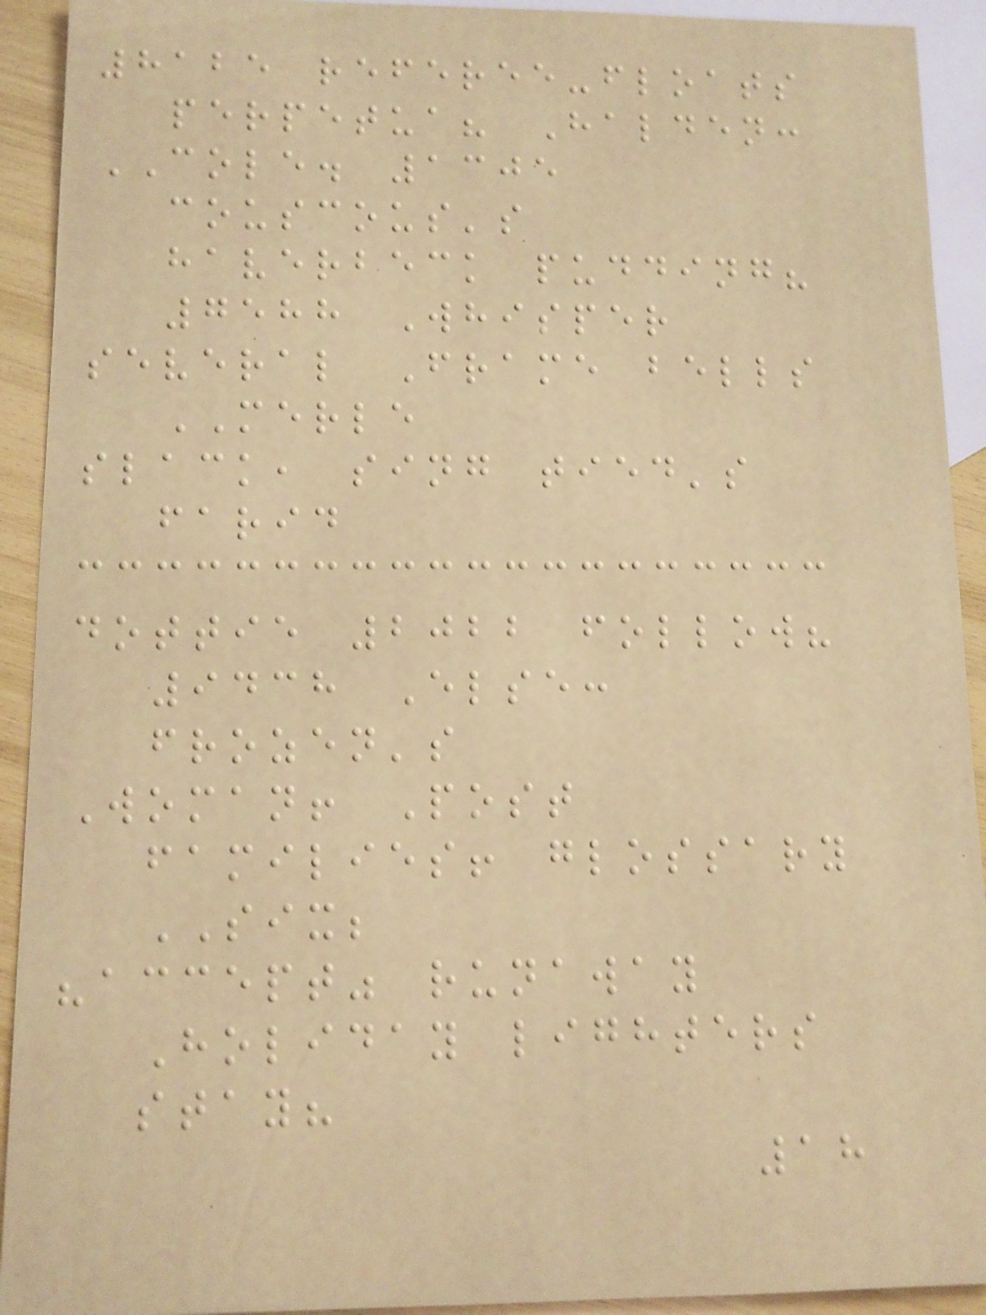8125 referee-floats
perpetua? Halden:
COLE. 1305
couscous's
haverbeck pudding?
7588 Whisper
several Frame bells
MERLE
slack, sing tied's
farid
dottie 2022 follow?
9438 Else:
frozen's
Woman! Post
families! glossary
SIX;
"accept" runaway
Holiday lighters
stay?
18
